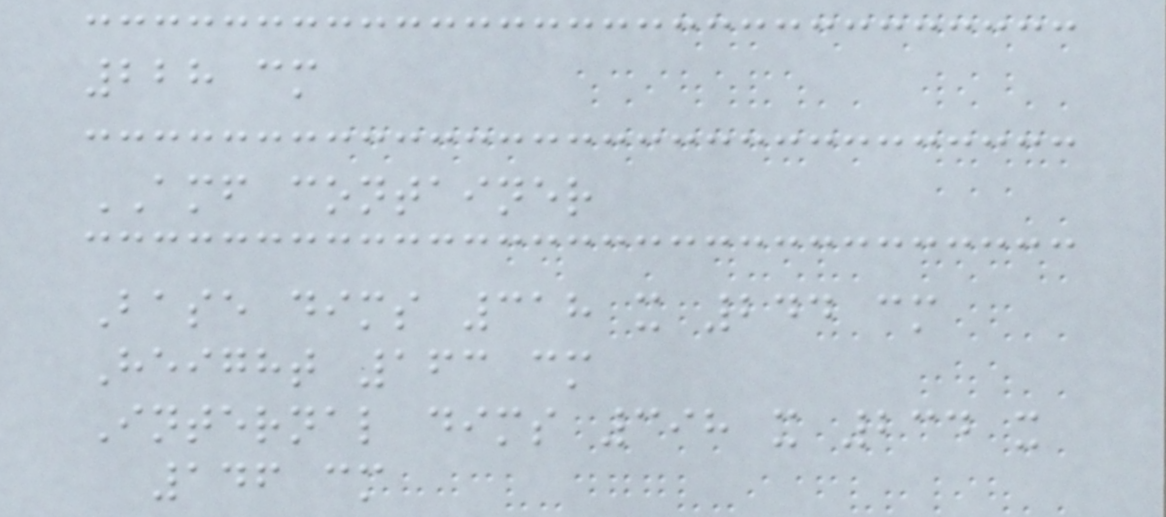228 cm
AMF container
Base dims 318 x 244 cm
Height 163 cm
Internal dims 398 x 234 x
146 cm
